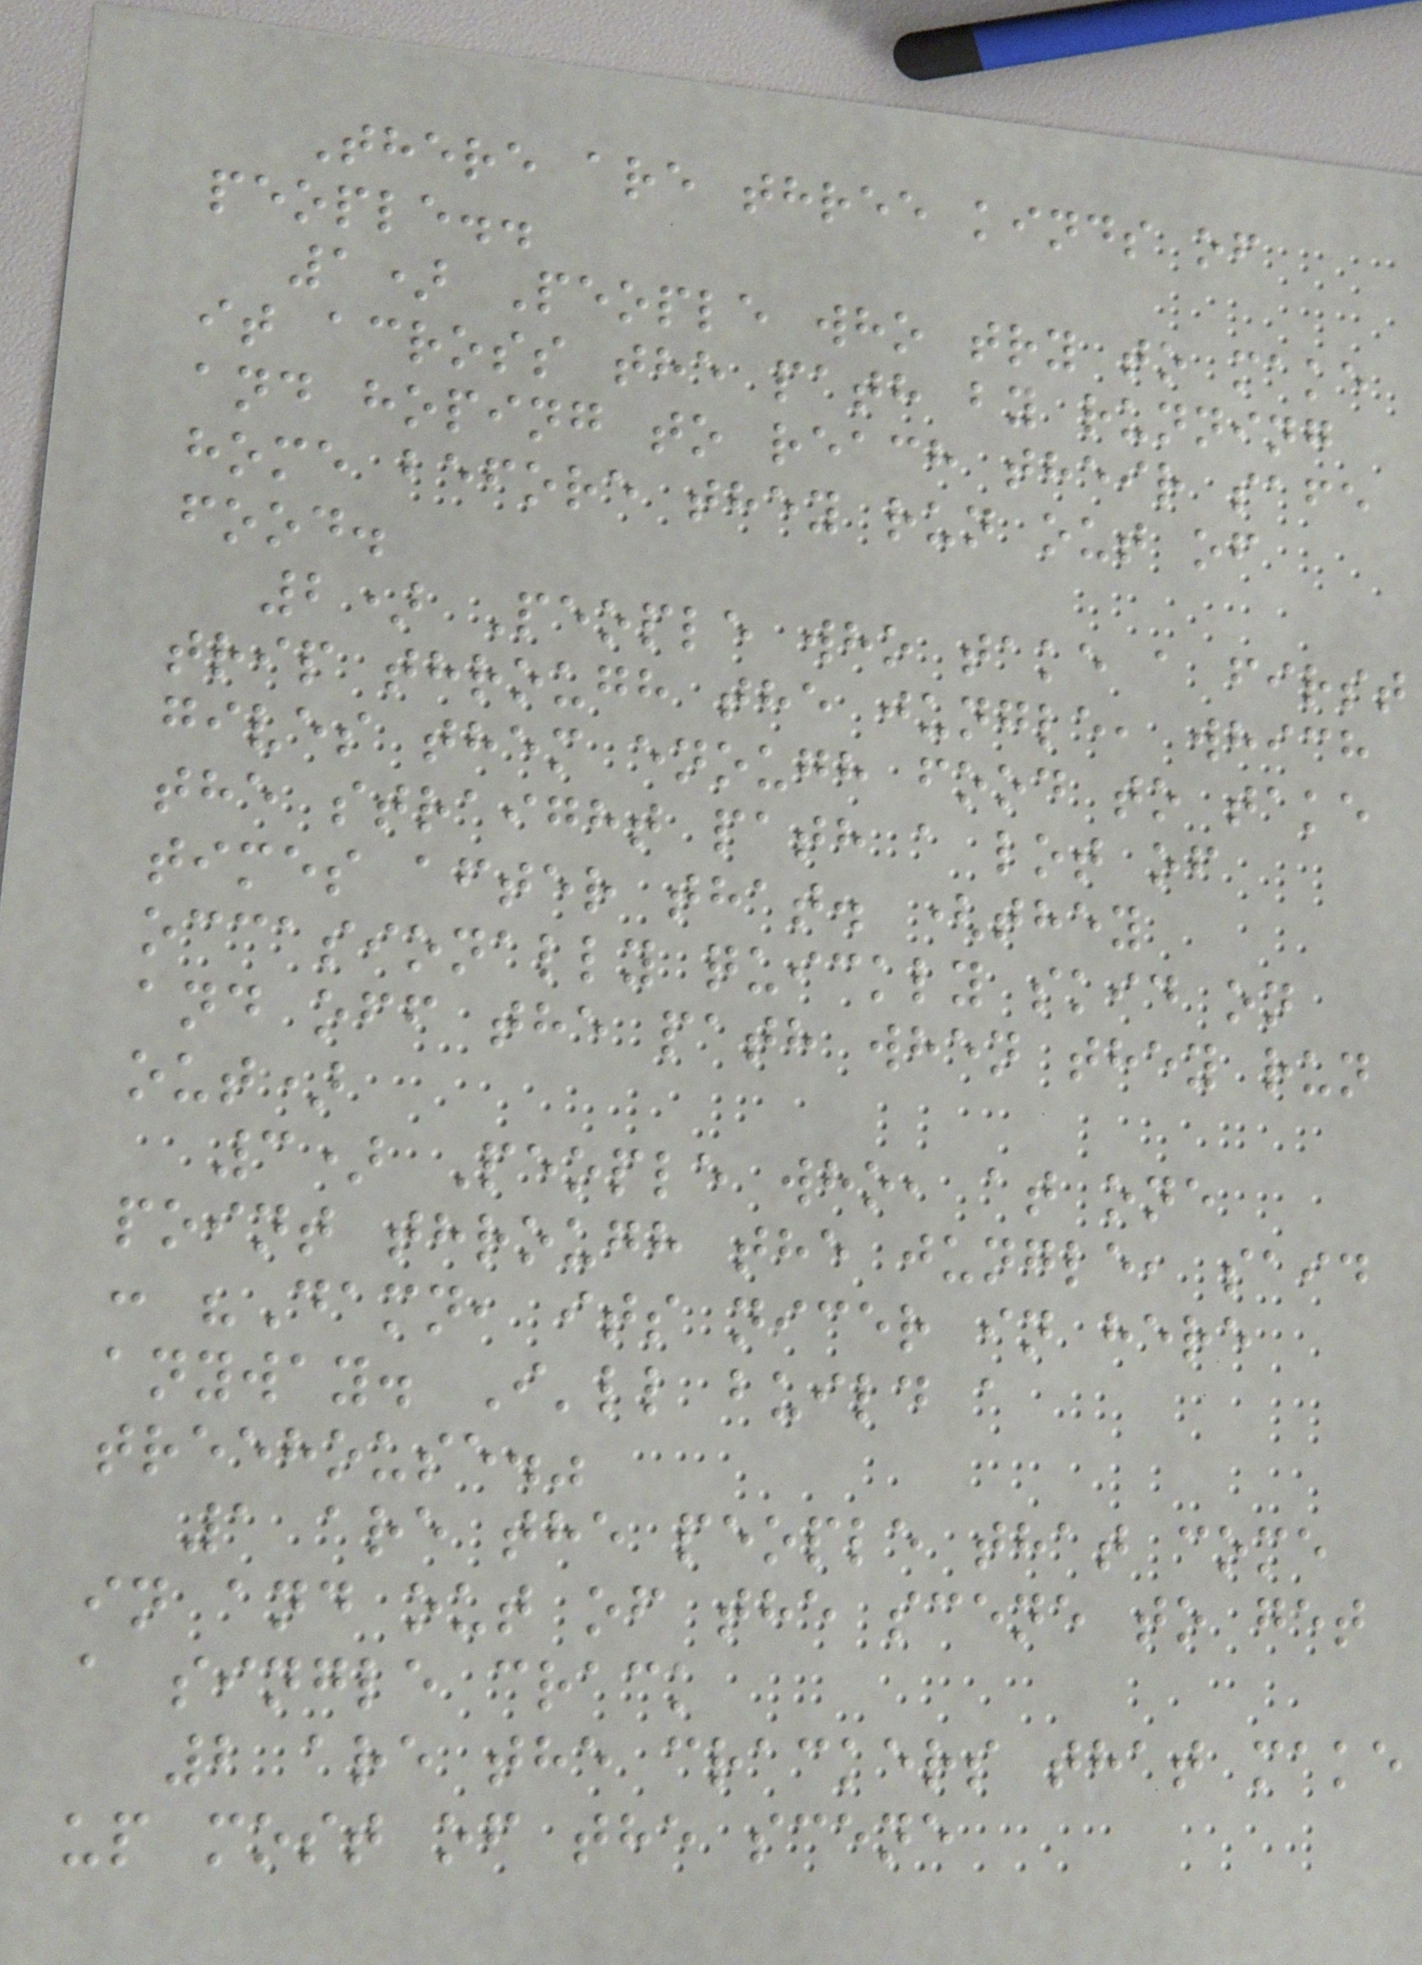There are three kinds of
people..
1) People who try to make
it across the path by running
and hoping to reach their safe
home before they run out of
food.
2) People who take a first
trip through the jungle, which
gives them enough food to take
the straight path a lot of
times after that. (they
occasionally quickly skid on
and off the path when they run
out)
3) People who, at one
point through the jungle, said
: "Damn, its nicer in here
anyway. I'll build a
treehouse."
1 are the people that come
in and out of the scene to get
a single crack
2 are the crackers that make
up most of the scene
